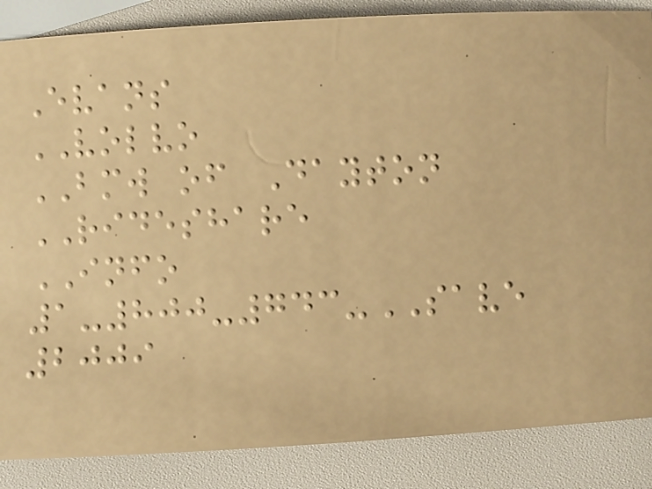Evans
VOLVO
BMW of Dayton
RIDESHARE
INFO
1-800-743-SAVE
2009
